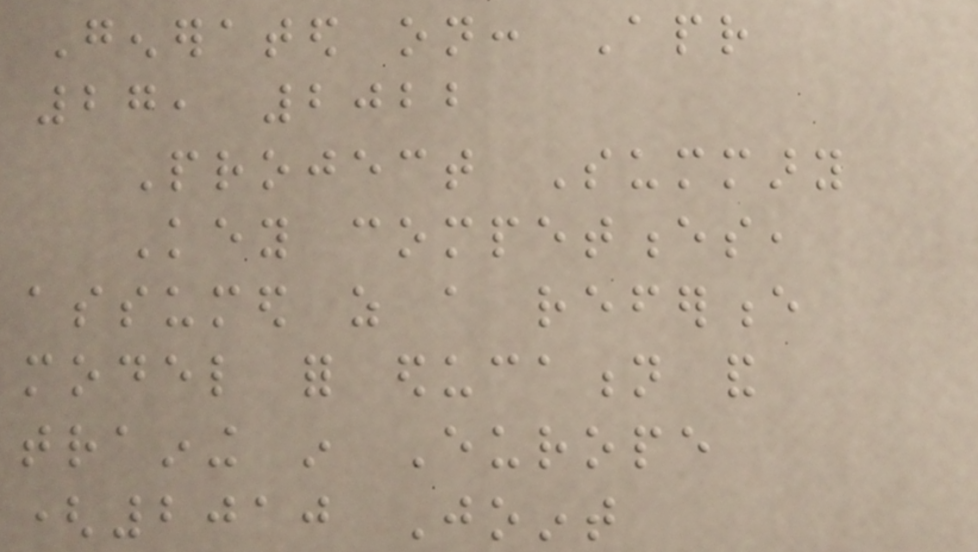Generated on: Apr
27, 2022
Project Summary
Key competences,
assumed as a reference
model for education and
training in Europe
(2010 Joint
